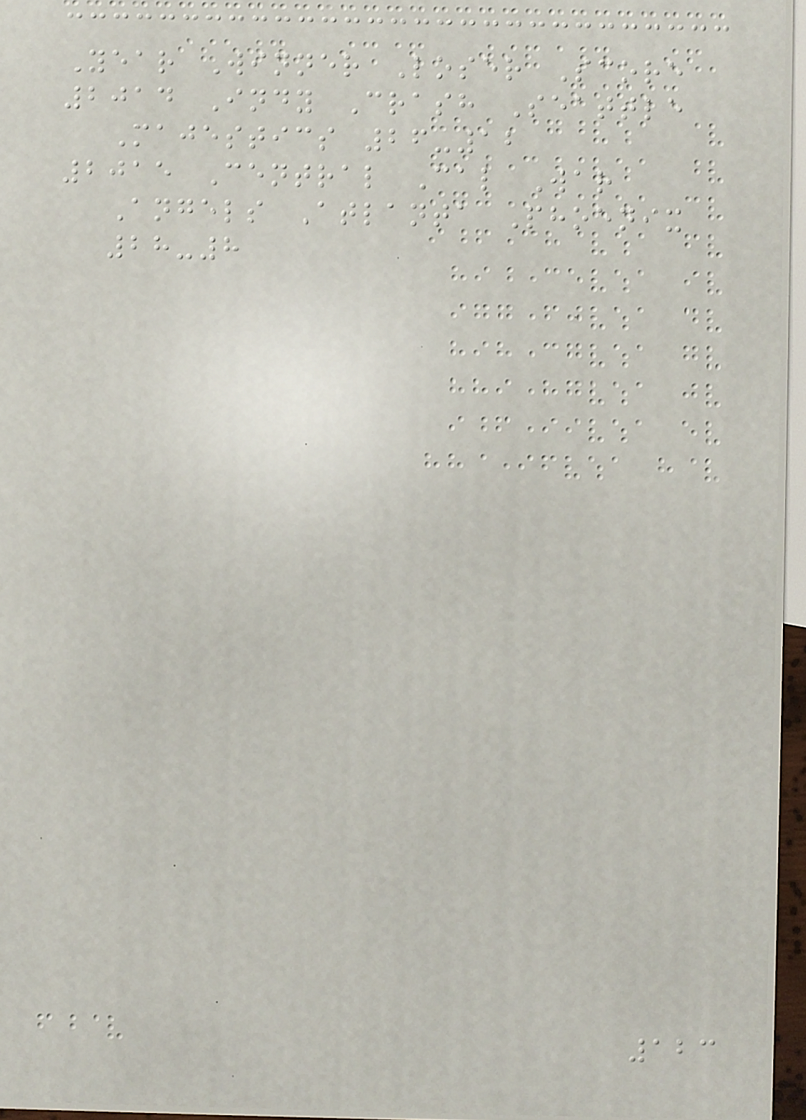Year Winner Loser Score
2014 Indy Crash Seattle
Majestics 26-12
2015 Central Cal War
Angels Atlanta Phoenix
28-8
123
